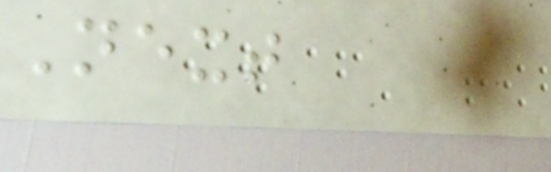Next
